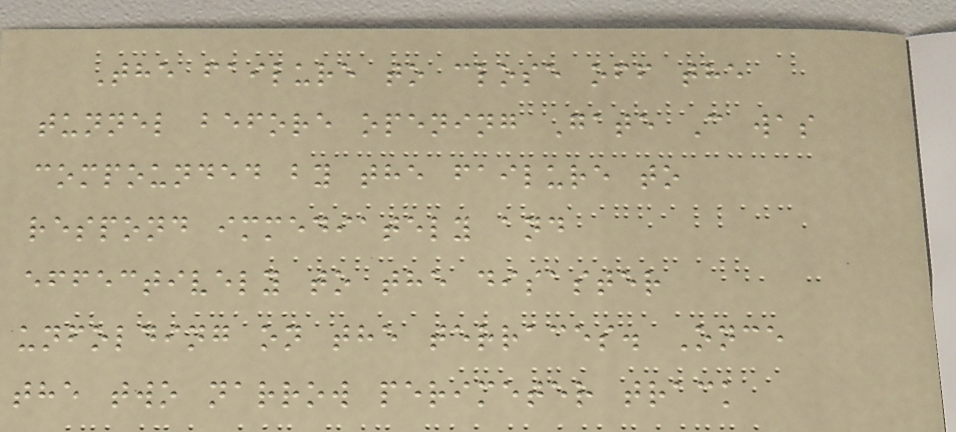The failure to close off the
tunnel before opening Gate C was
compounded by the failure to
respond immediately and
effectively to the disaster
unfolding on the terraces. Once
the two narrow perimeter track
